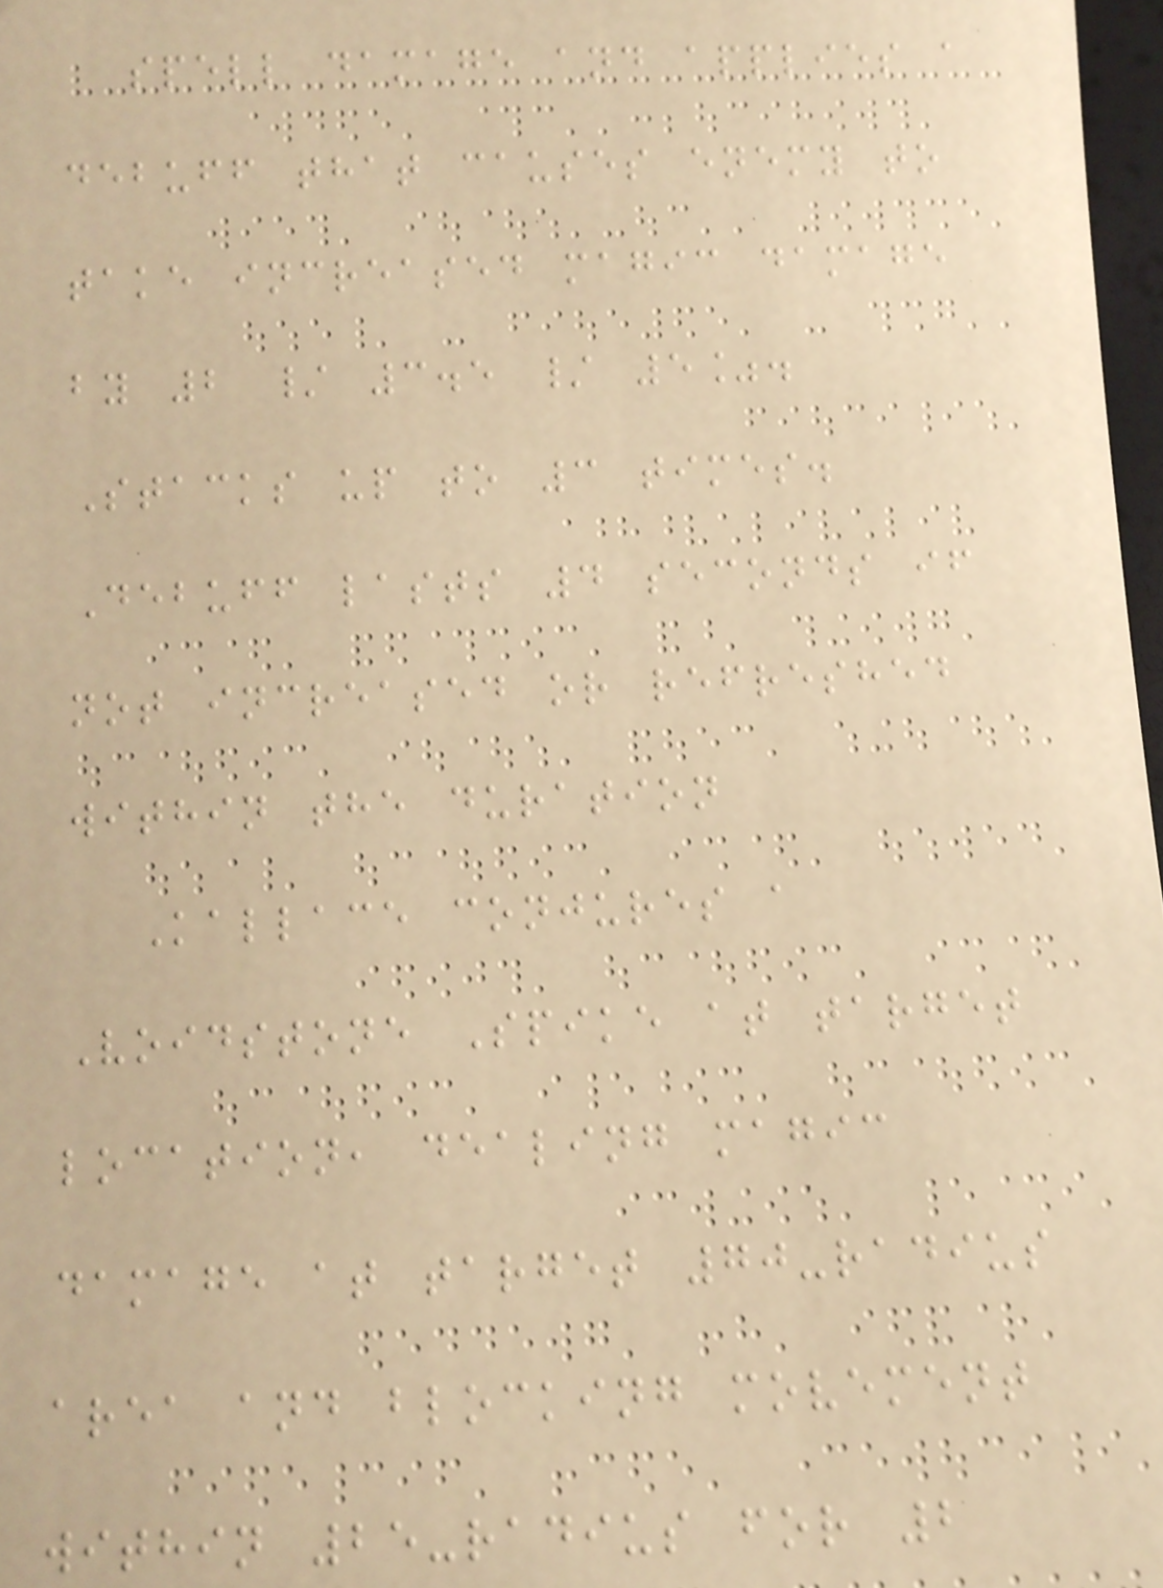spell damage and applies a
debuff that causes enemy to
take increased magic damage
by 2 / 3.5 / 5%.
Stacks up to 3 times.
Debuff lasts 4 seconds if
not increased or refreshed
within the duration
Kallace conjures a
Voidstone Spike at target
location, dealing magic
damage at target 70-radius
area and blocking movement
within 25-radius for 2
